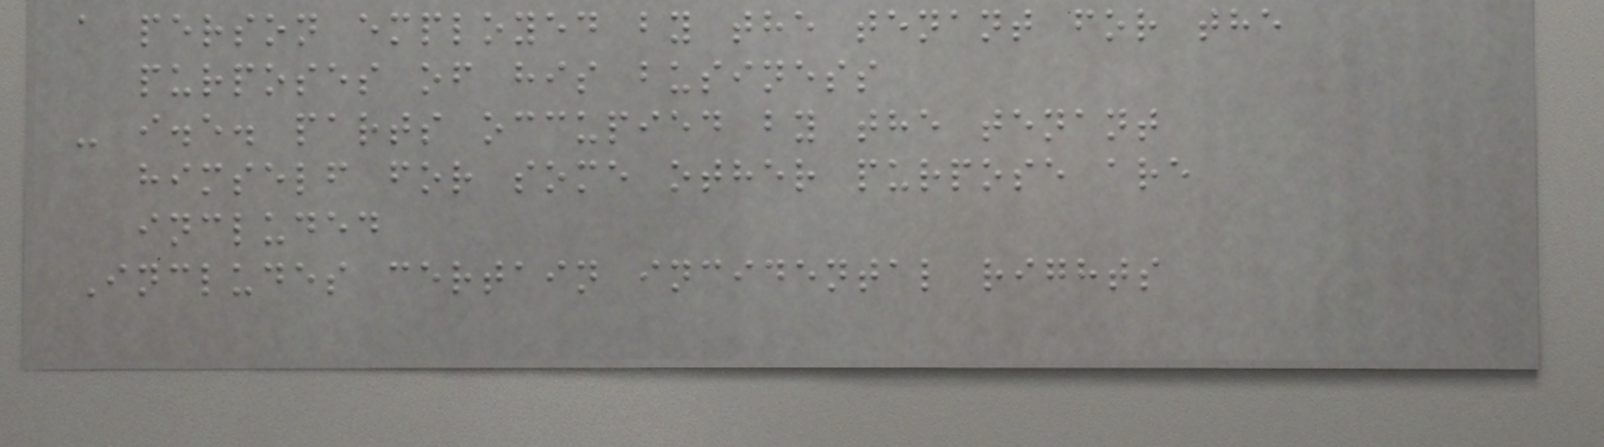a person employed by the tenant for the
purposes of his business
- i.e. parts occupied by the tenant
himself for some other purpose are
included
Includes certain incidental rights
